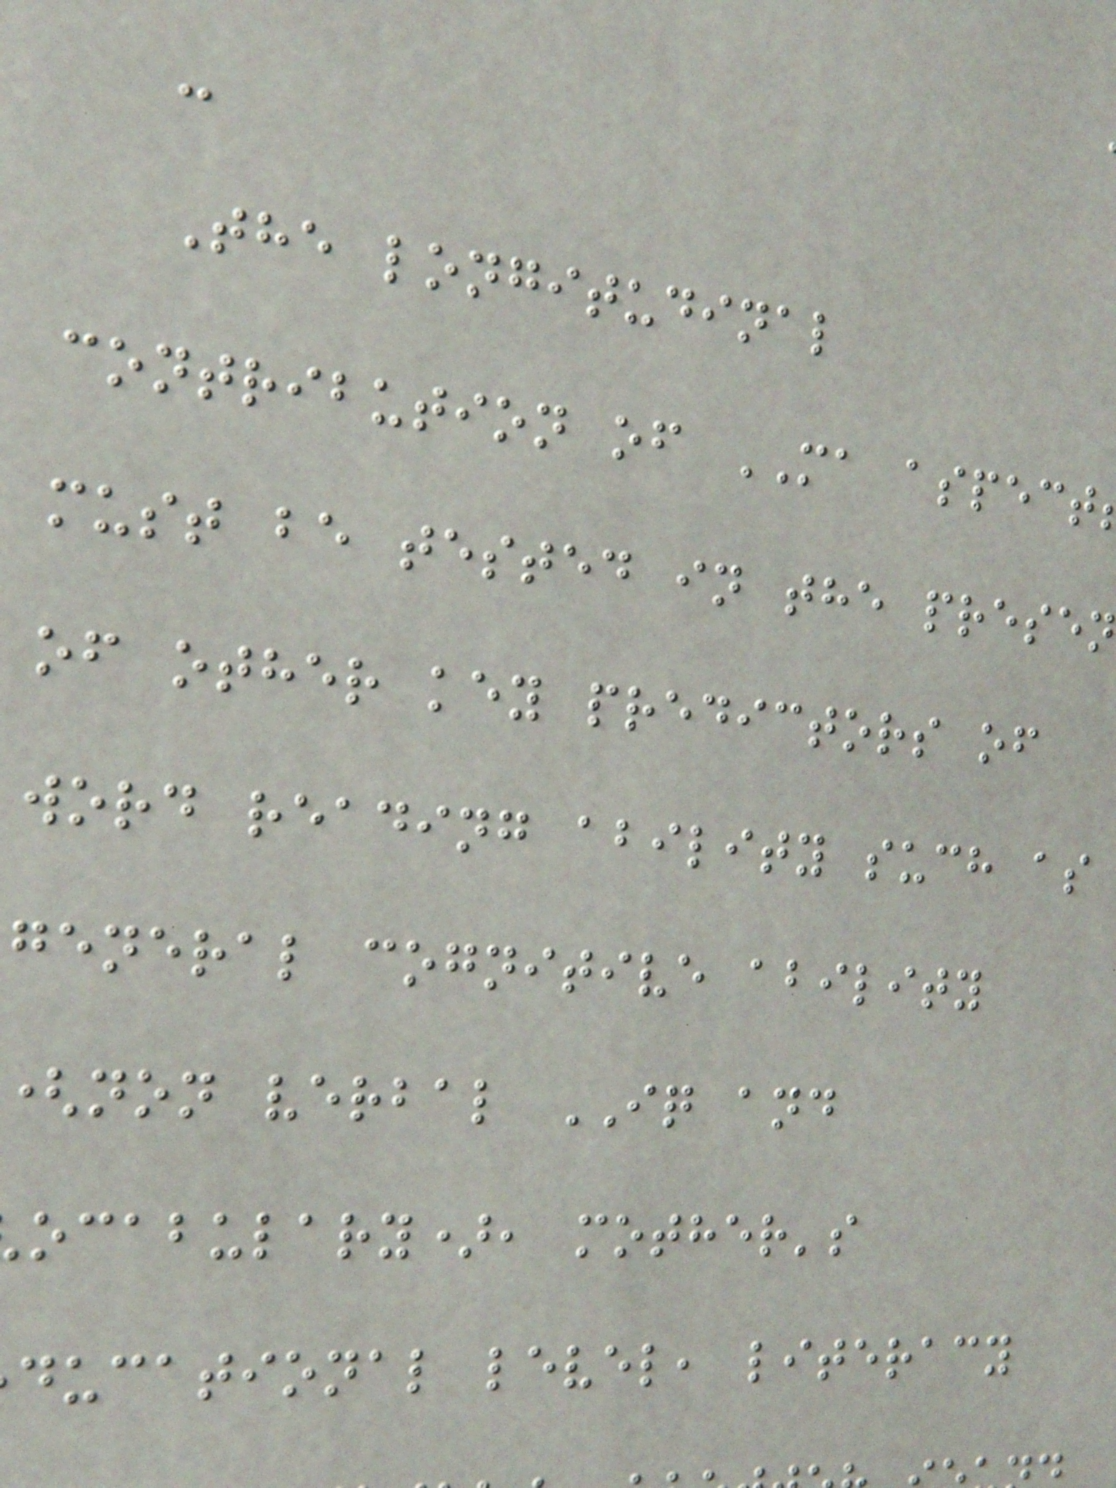-
The longitudinal
contribution of MA aspect
must be tested in the presen
of other key predictors of
word reading ability such as
general cognitive ability
non verbal IQ and
ocabulary), mother's
ducational level, literacy
